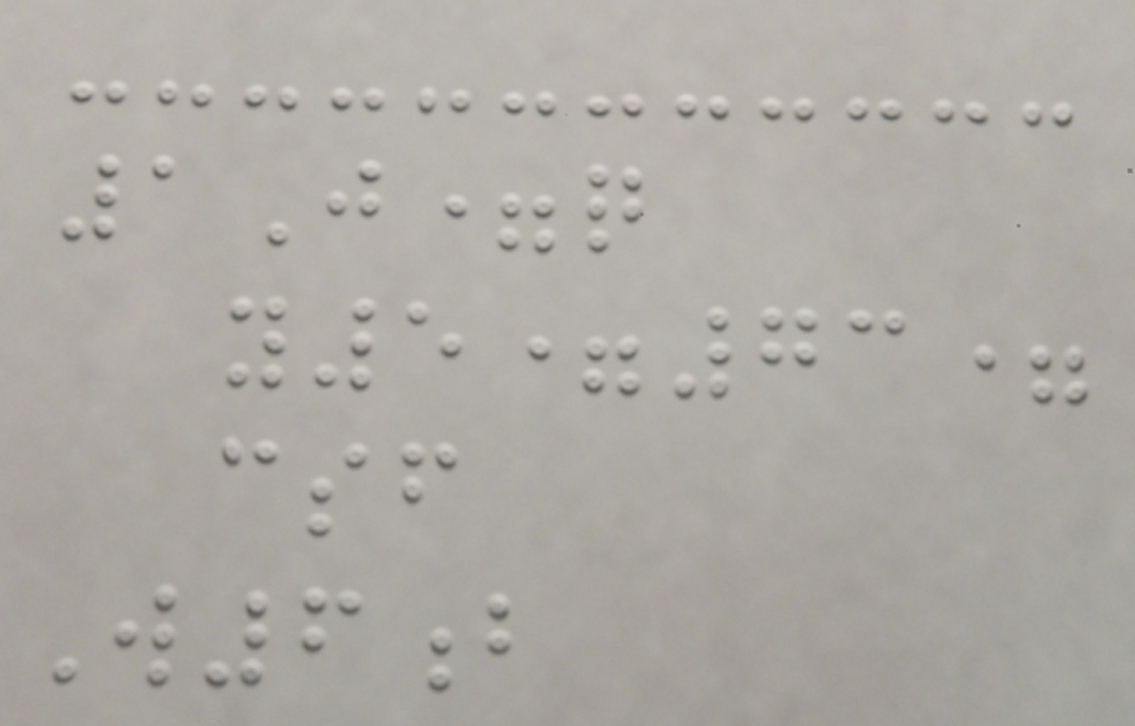1J=q
y5=73=
csf
W6b
